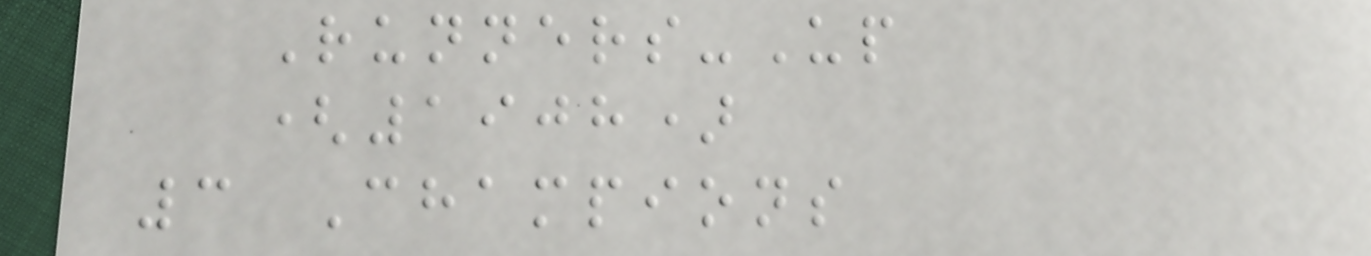Runners-Up
(1908)
3 Champions
